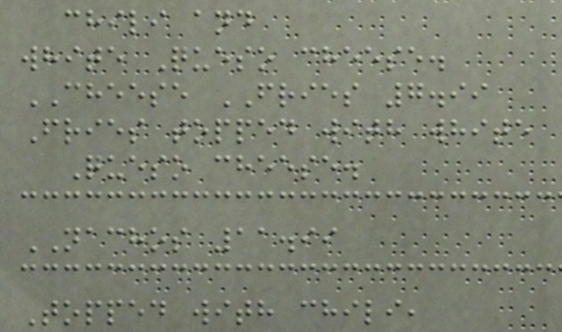chili and
white Queso cheese.
CHEESE FRIES 7.99
Fries topped with white
Queso cheese.
NACHOS 11.99
Topped with chili,
